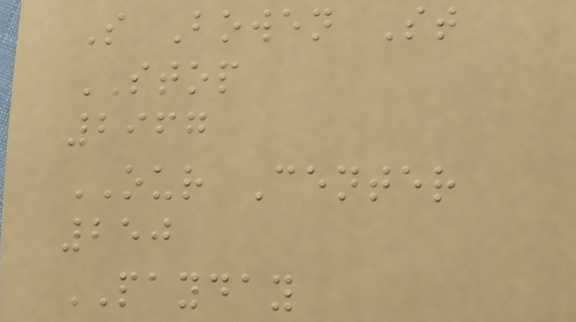S Bowen St
STOP
2967
OUR Center
250
PAYDAY
